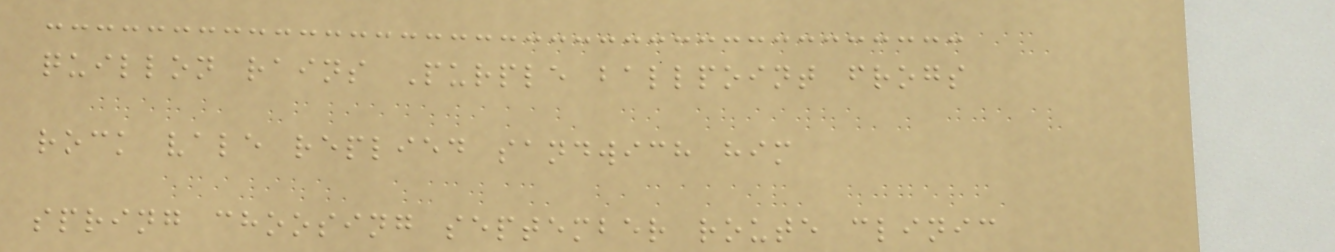quillon rains Purple ballpoint frogs
rock vale replied sandwich him
spring choosing september route clinic
